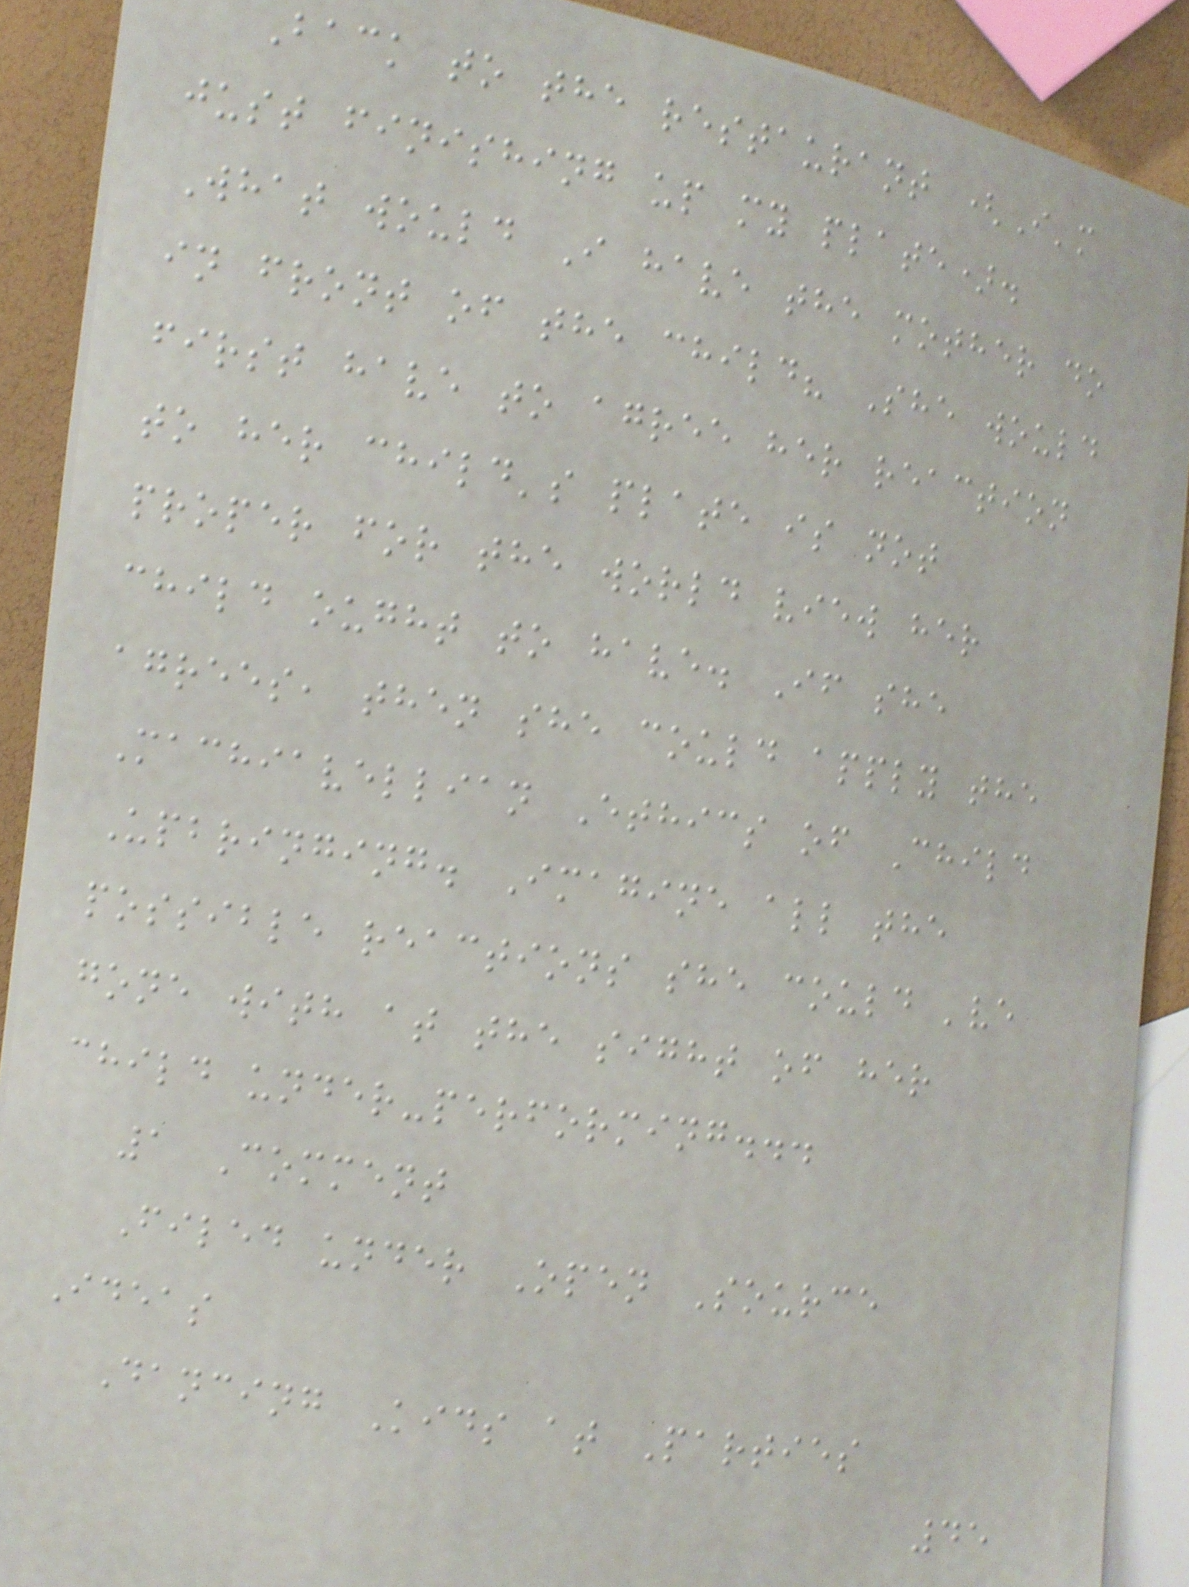Back to the restaurant (I'm
just finishing up my plate).
What would I have the mother do
in front of the child? She would
first have to agree her reaction
to her child's plate is not
proper for the world view her
child ought to have. If she
agrees, then she could apply the
Machiavellian Ethics of Child
Upbringing. Imagine all the
possible reactions she could 've
gone with at the sight of her
child under-performing...
1 Comment
Filed under Open Source
Ideas
Dancing Kids at Parties
45
